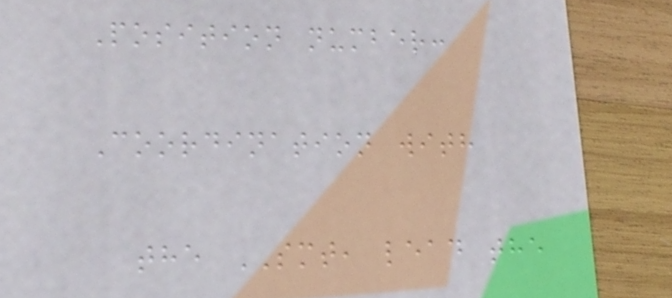Position number:
Coordination with
the SMT, lead the
